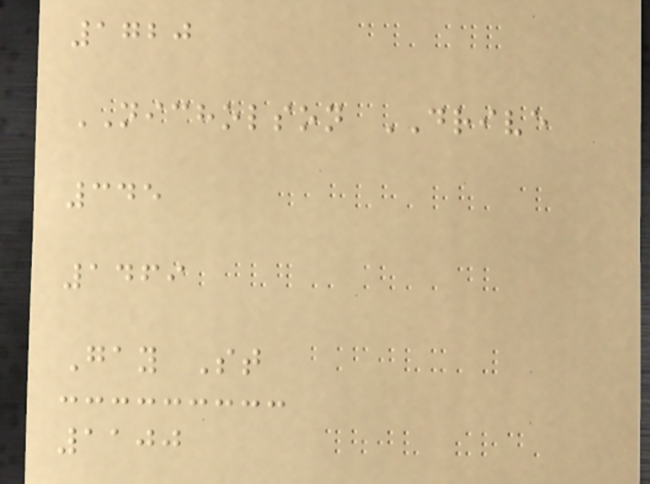1720
NICHOLSON DRIVE
345
1469
Gay St
1100
